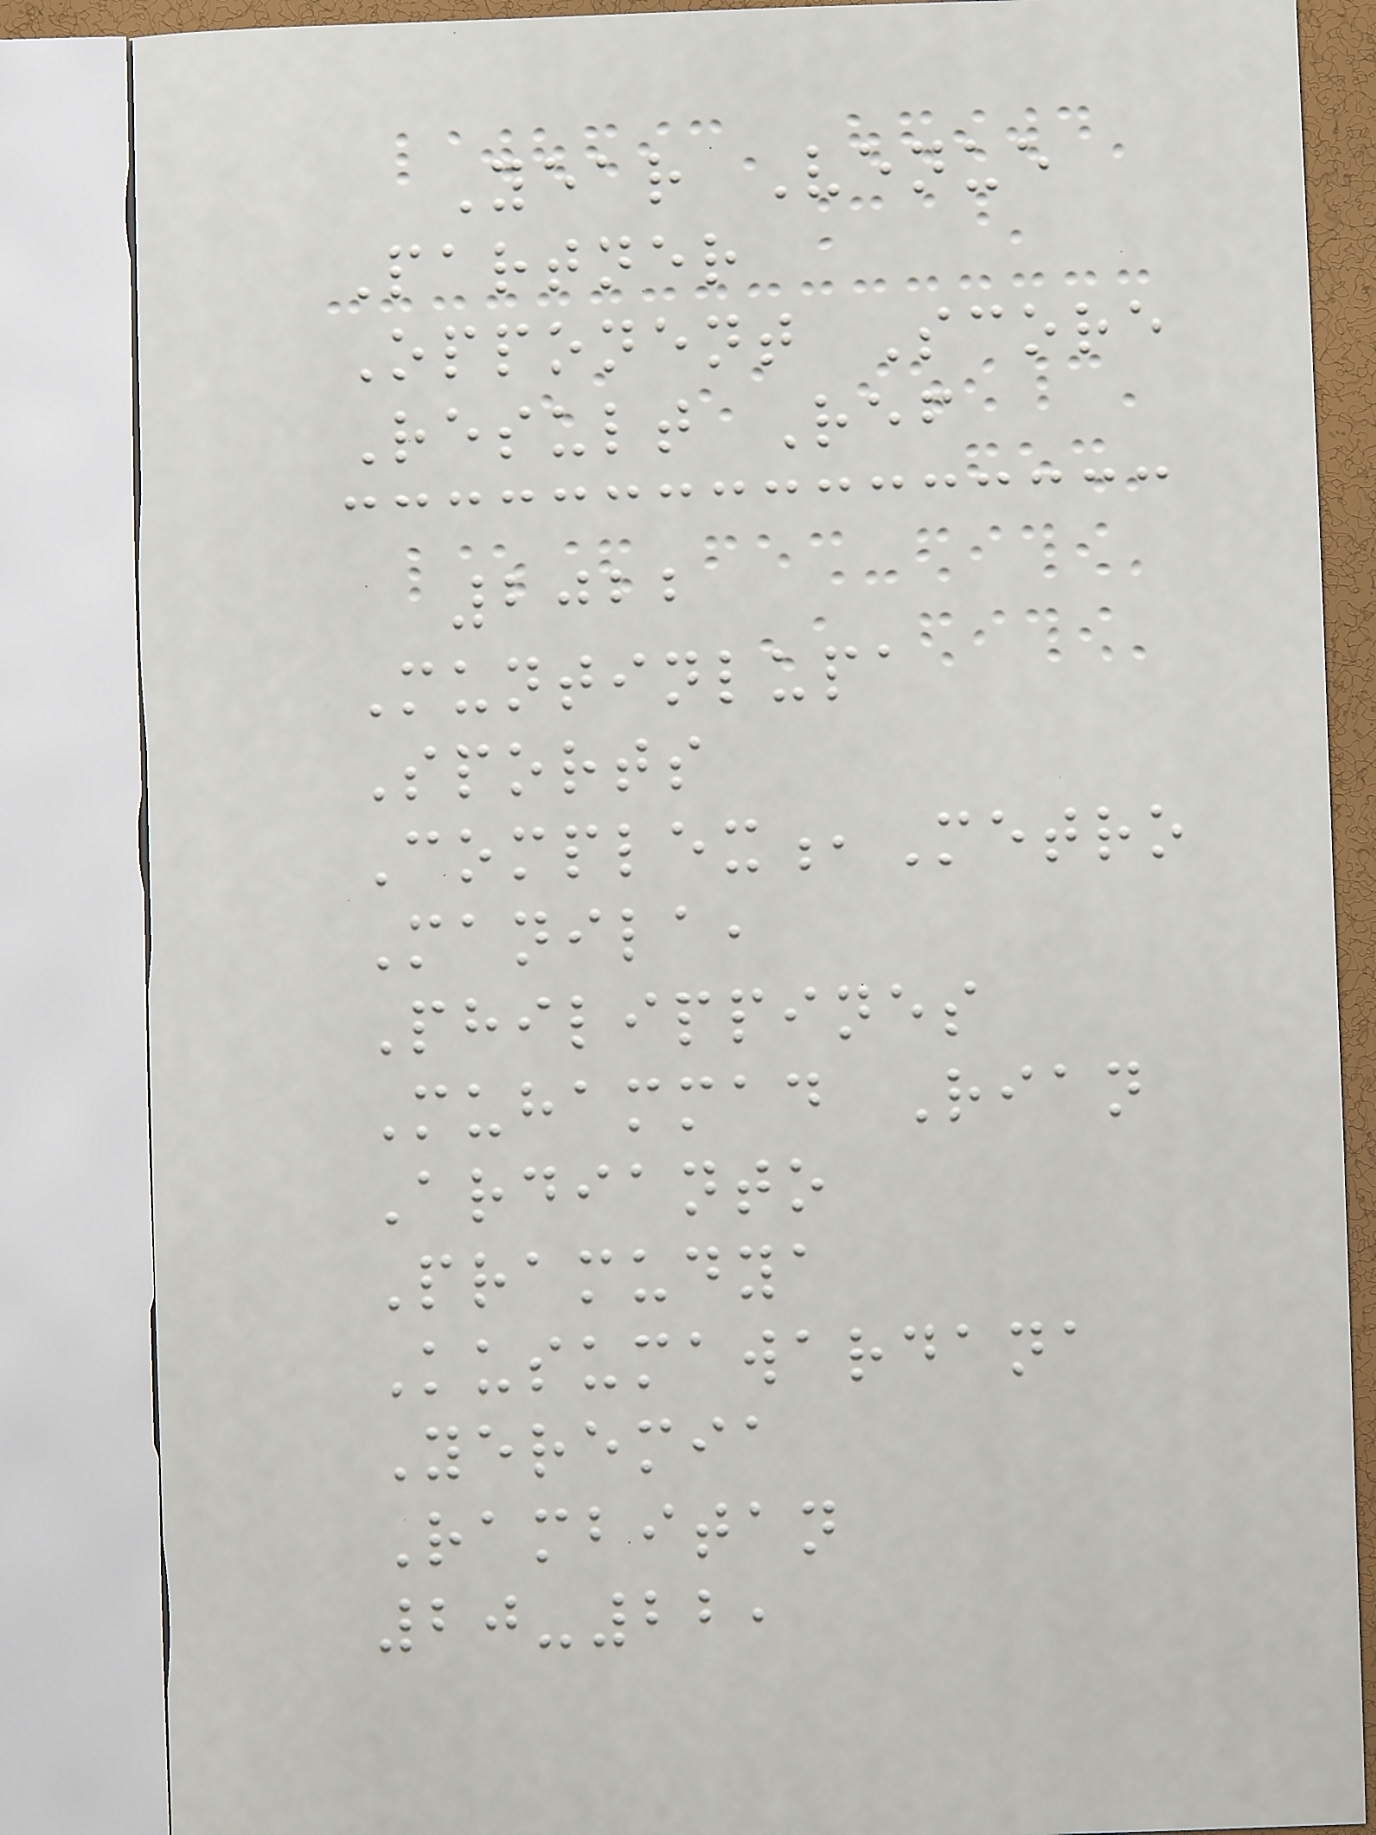Year Venue
Partner
Opponent Score
Result Ref
2022
Muntinlupa
Sports
Complex,Metro
Manila,
Philippines
Muhammad Rian
Ardianto
Pramudya
Kusumawardana
Yeremia
Rambitan
20-22,
